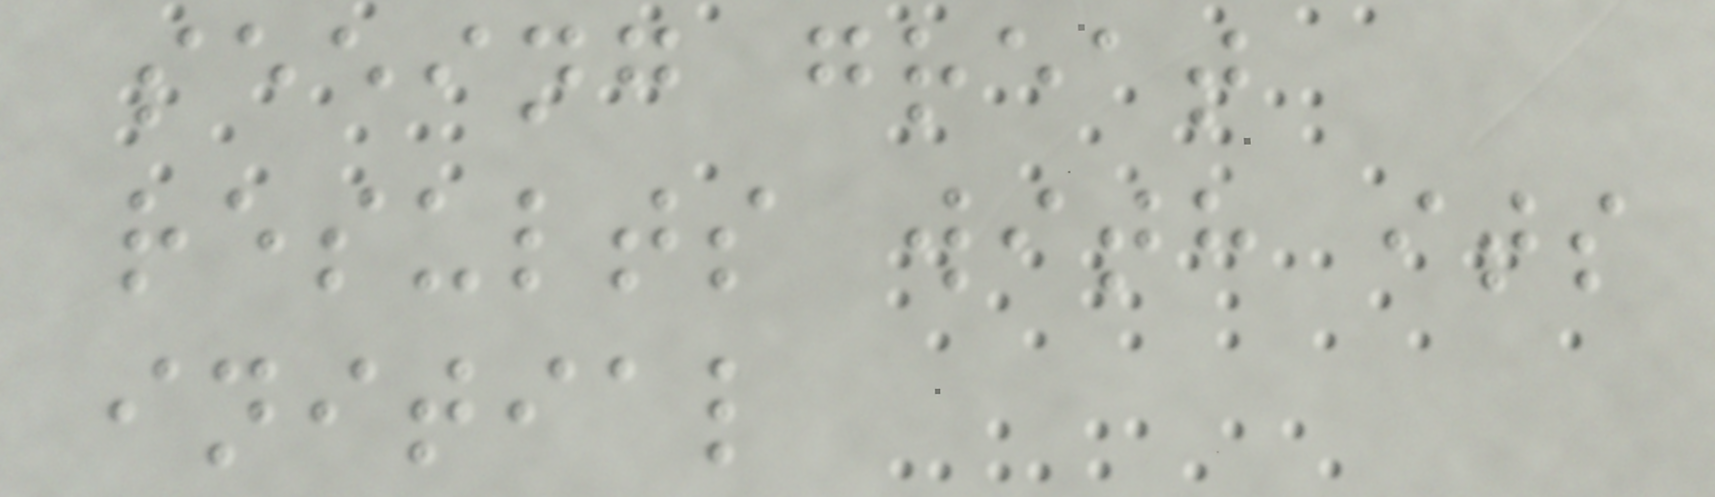seeing great
results with its
initial
